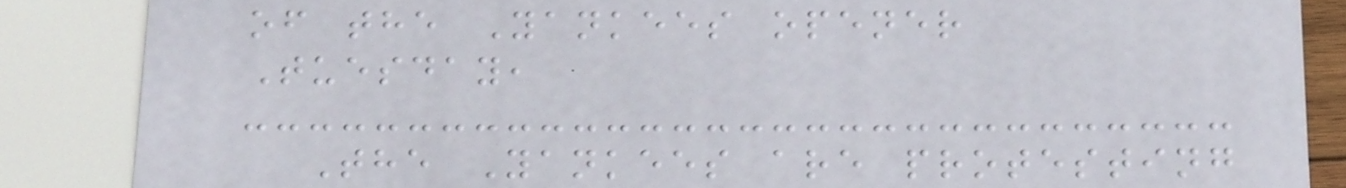of the Yankees opener
Tuesday,
The Yankees are protesting
